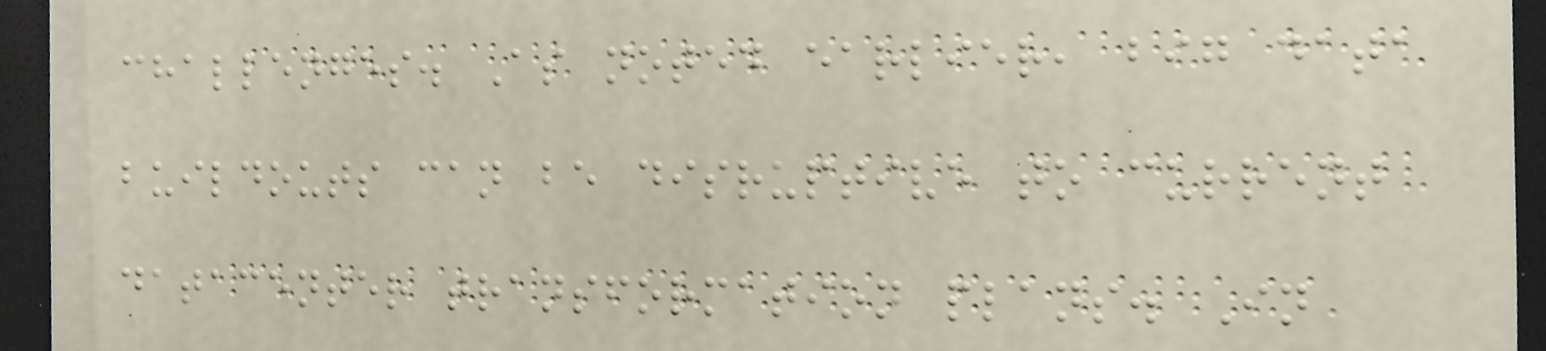challenges. As noted earlier, big data
buildouts can be disruptive to current
datacenter transformation plans. In
